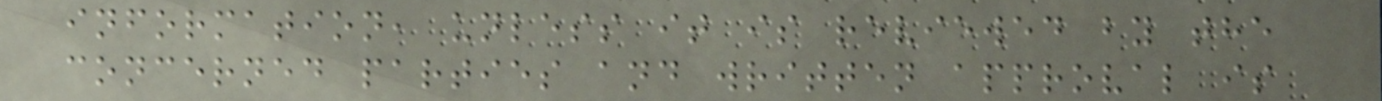information, unless it is reviewed by the
concerned parties and written approval is
